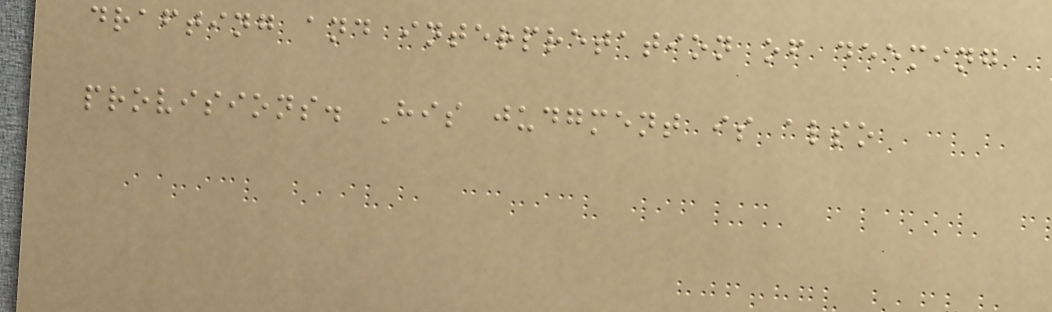drafting and interpretation of deeming
provisions. His judgment is also
